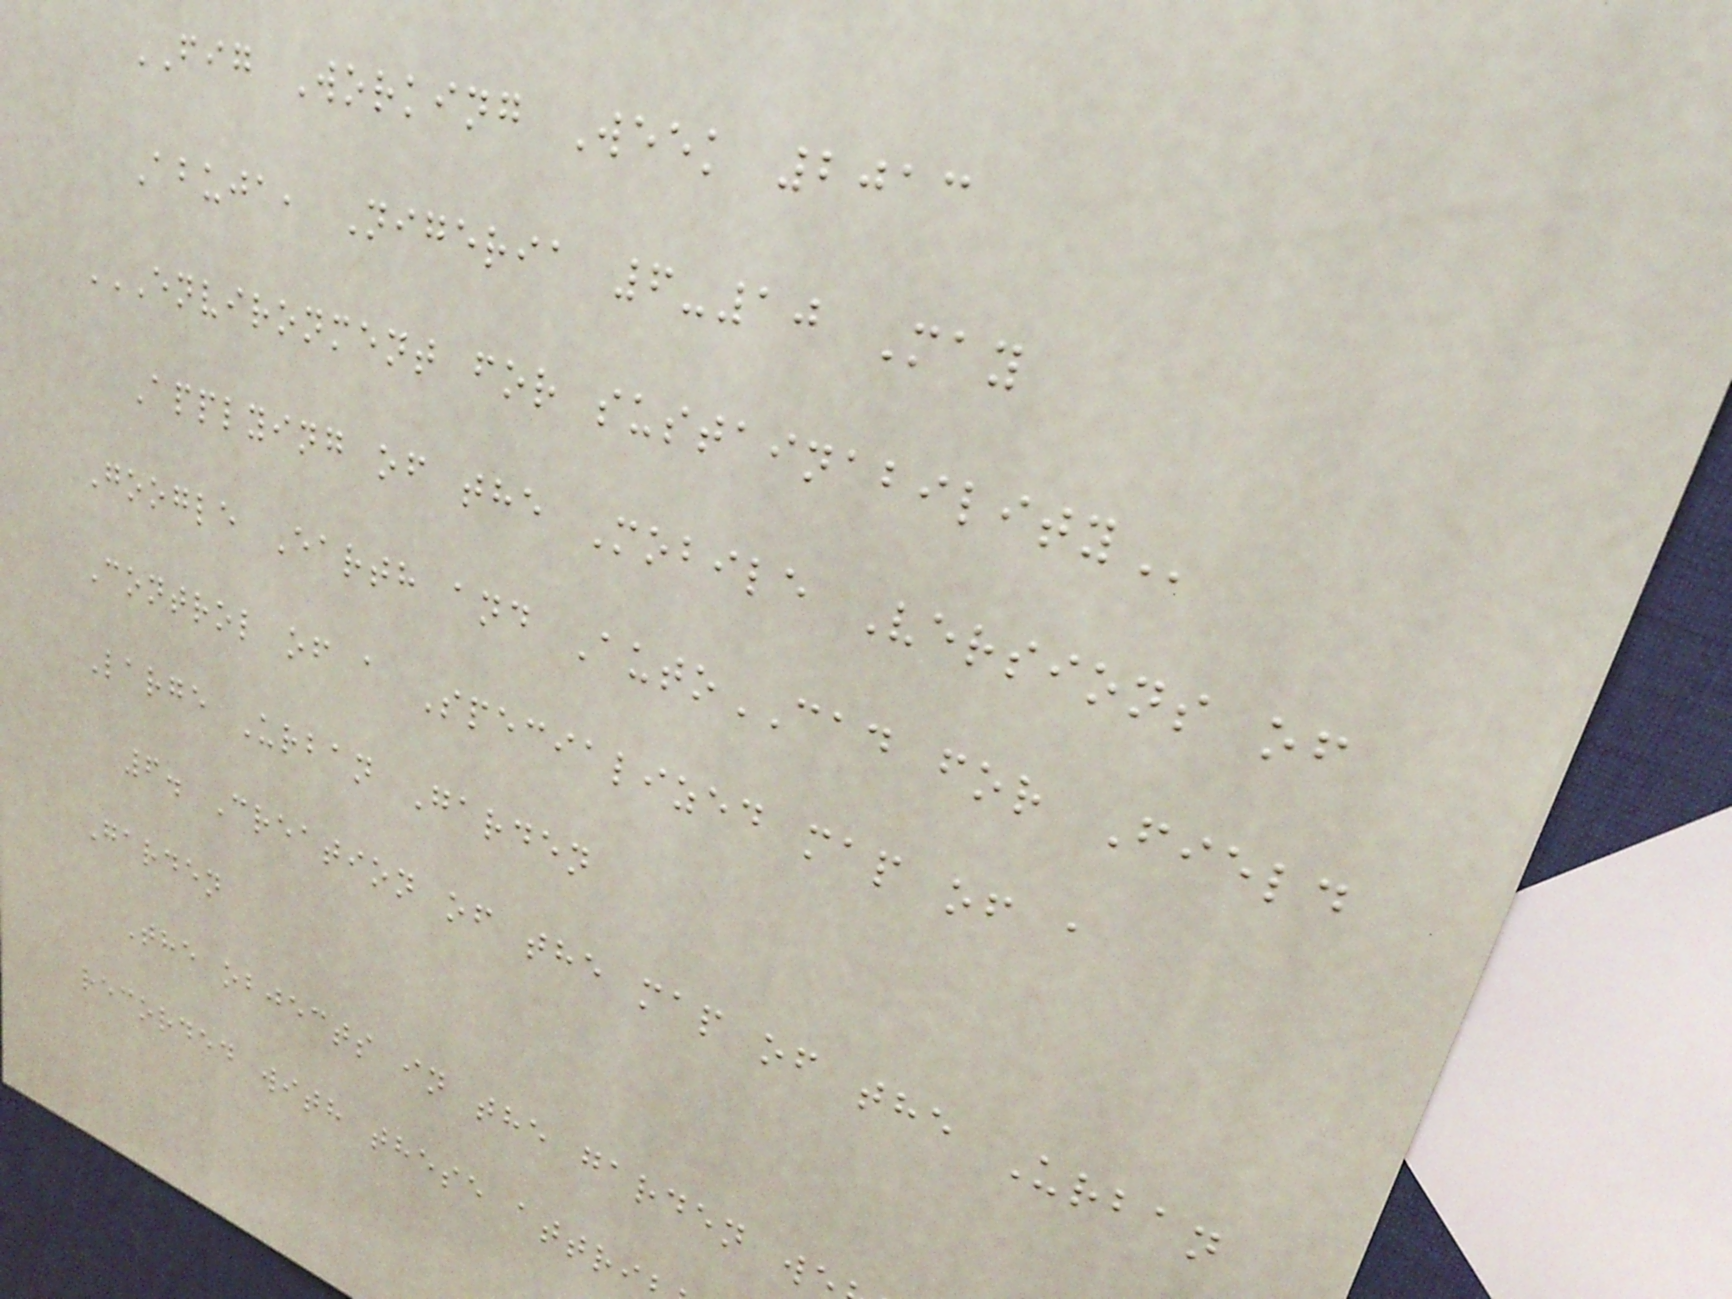FIG Working Week 2013
Abuja, Nigeria 6-10 May
ENVIRONMENT FOR SUSTAINABILITY
Applying of the Mobile Versions of
Google Earth and AutoCAD for Field
Control of a Specialized map of a
Large Urban Garden
6. Creation of the map of the Urban
Garden
The objects in the garden w
recorded with these attri
